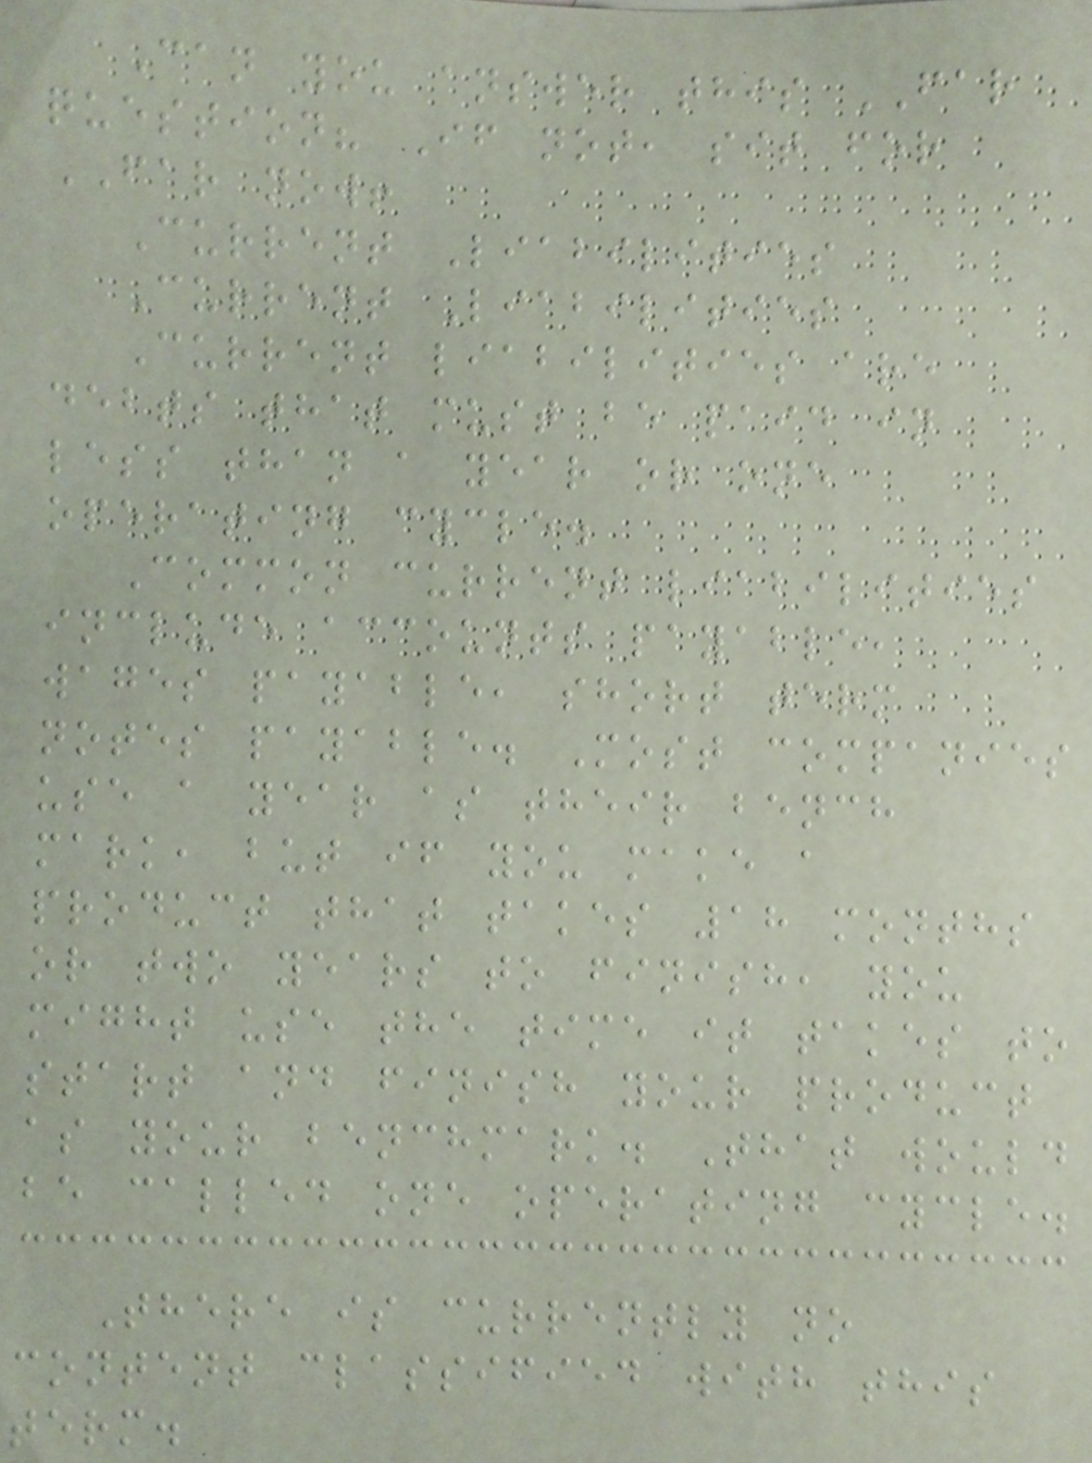Can you answer this FAR
question? If not, sit for
FAR now!
Current Liabilities
Current Liabilities
Current liabilities are
debts that must be paid in
less than a year or one
operating cycle.
Common current liabilities
include accounts payable,
wages payable, short term
notes payable. Most companies
use a year as their bench
mark, but if you make a
product that takes 18 months
or two years to finish, you
might use the time it takes to
start and finish your product
as your benchmark. That would
be called one operating cycle.
There is currently no
content classified with this
term.
